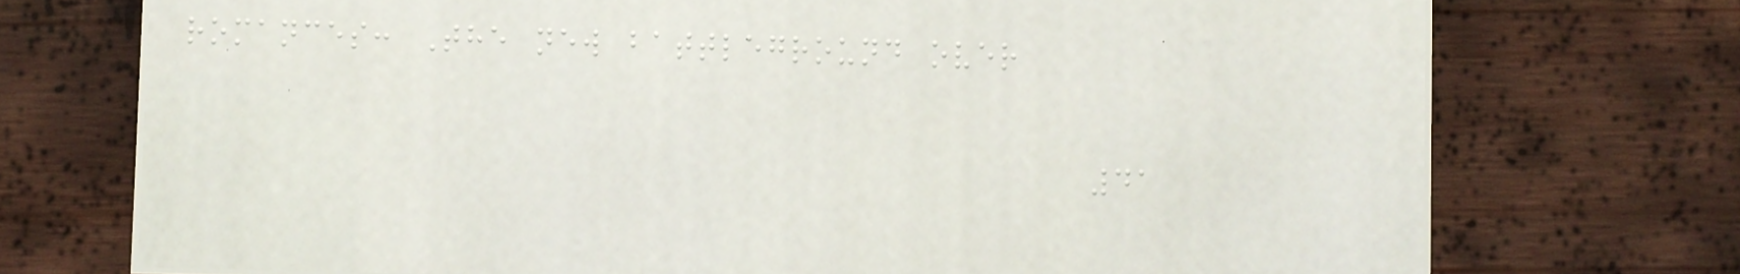romances: The new battleground over
41
